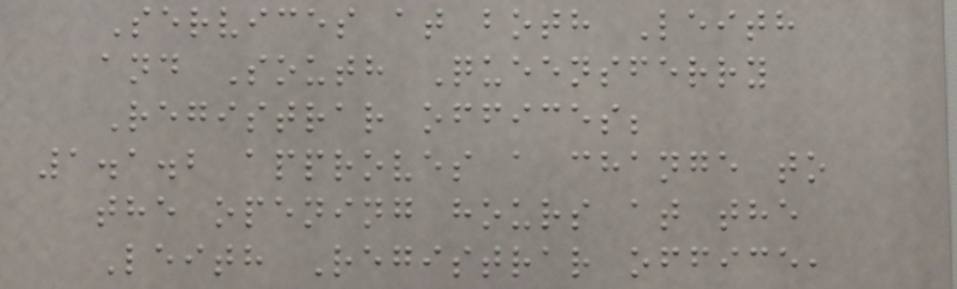Services at both Leith
and South Queensferry
Registrar offices;
1.1.2 approves a change to
the opening hours at the
Leith Registrar office,
